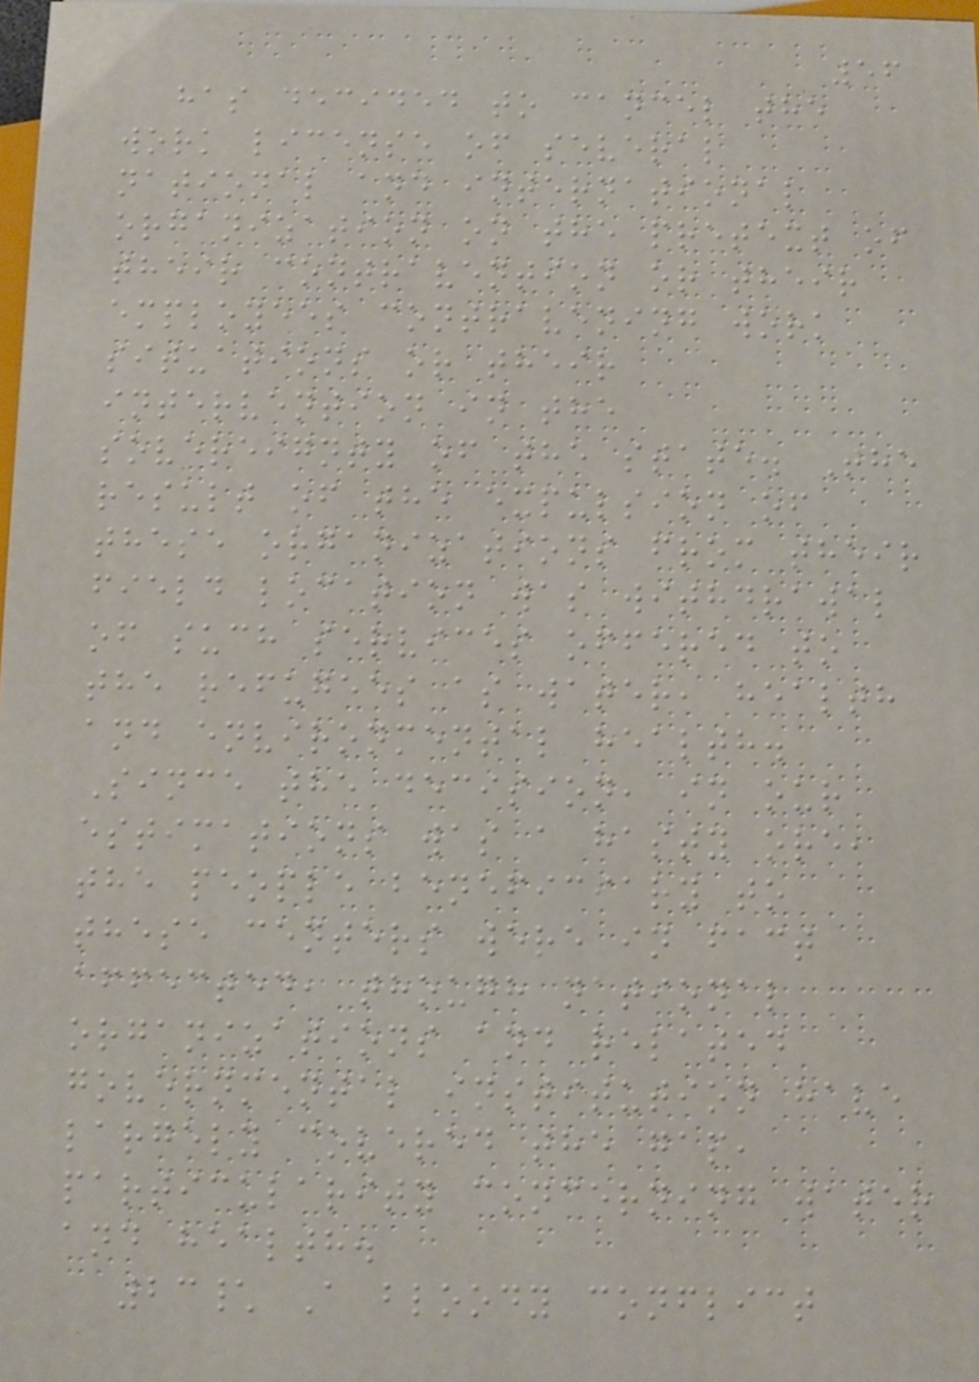56
has decided to cancel the
work license of several
national and international
organization on the pretext of
their contravention or their
employees contravening work
situations or their
intervention in the
sovereignty of the state. The
result of the expulsion of
these organizations from their
field location was withdrawal
of such services offered to
the refugees as water, health
and environmental health.
Since the decision, in our
estimations was a hasty ore,
the people beneficiary to
these centers were in fact
affected, though national
organizations and related
governmental institution have
largely covered the gap,
particularity concerning water
and health.
23\ A bloody conflict
